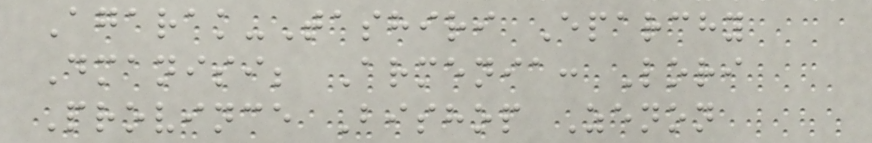Agarak-Tashiri Eparchy
Dmanisi; Armenia: Lori
Province Bishop Zenon
